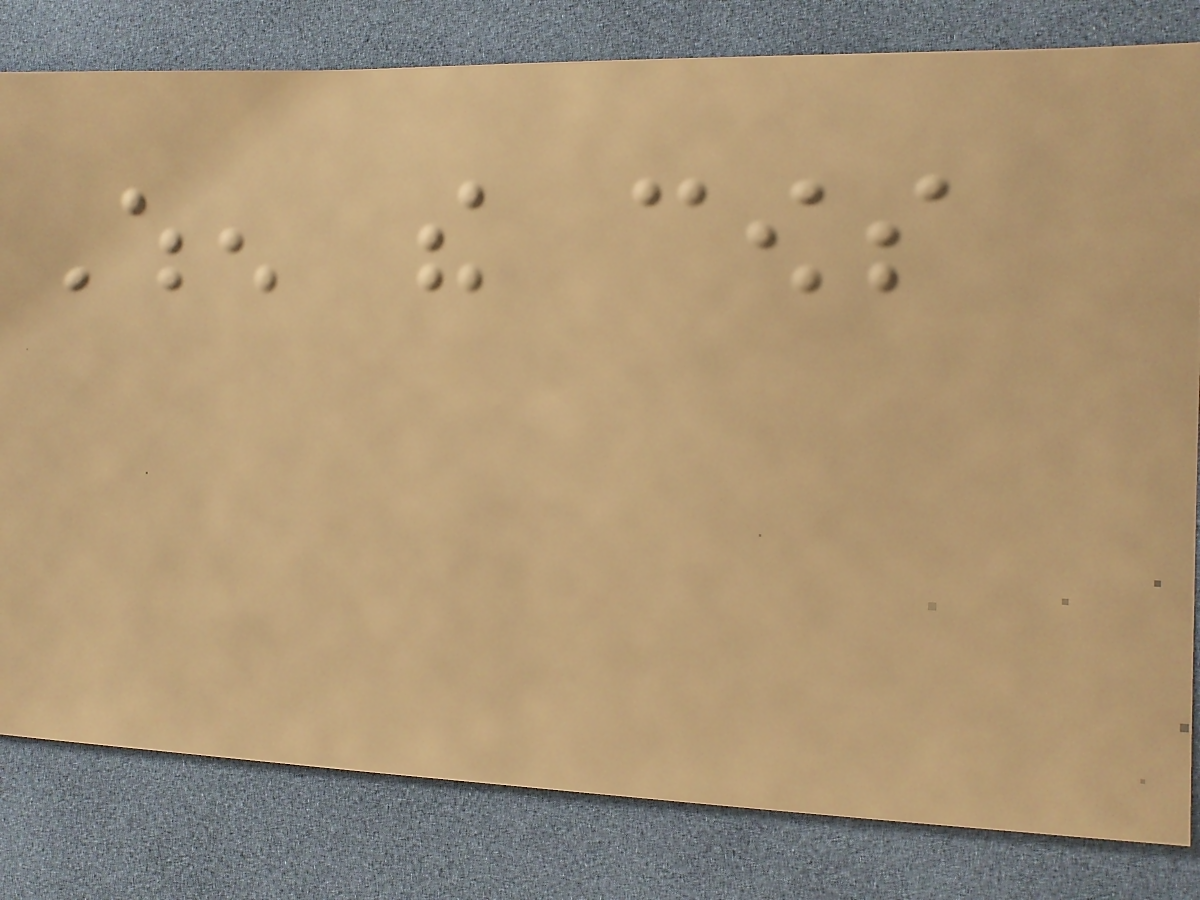When the cows
